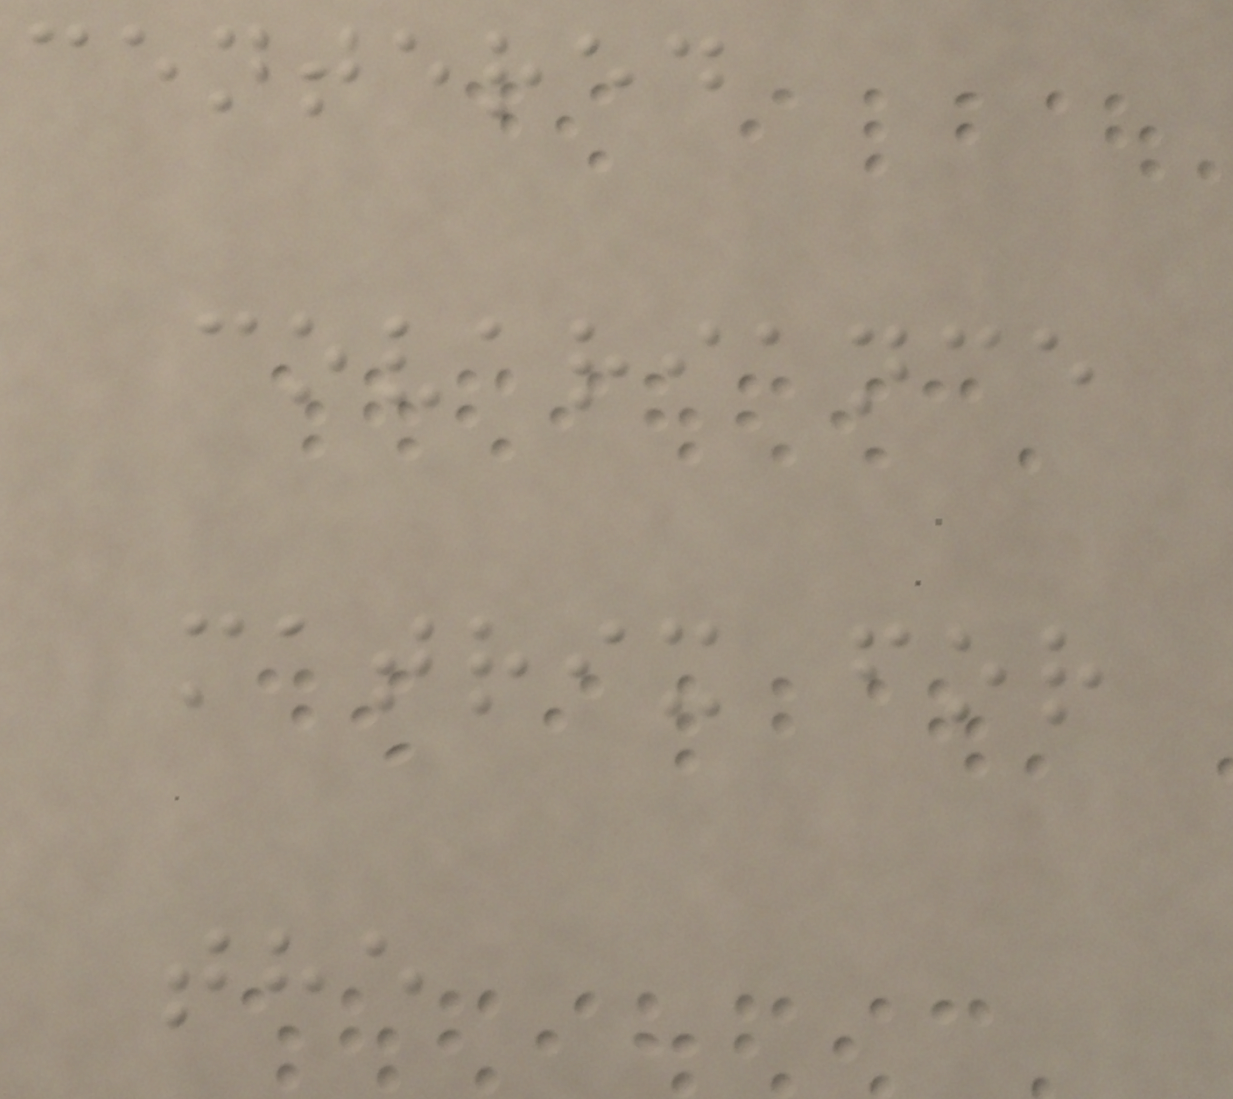centered
covariance
matrix for
the
